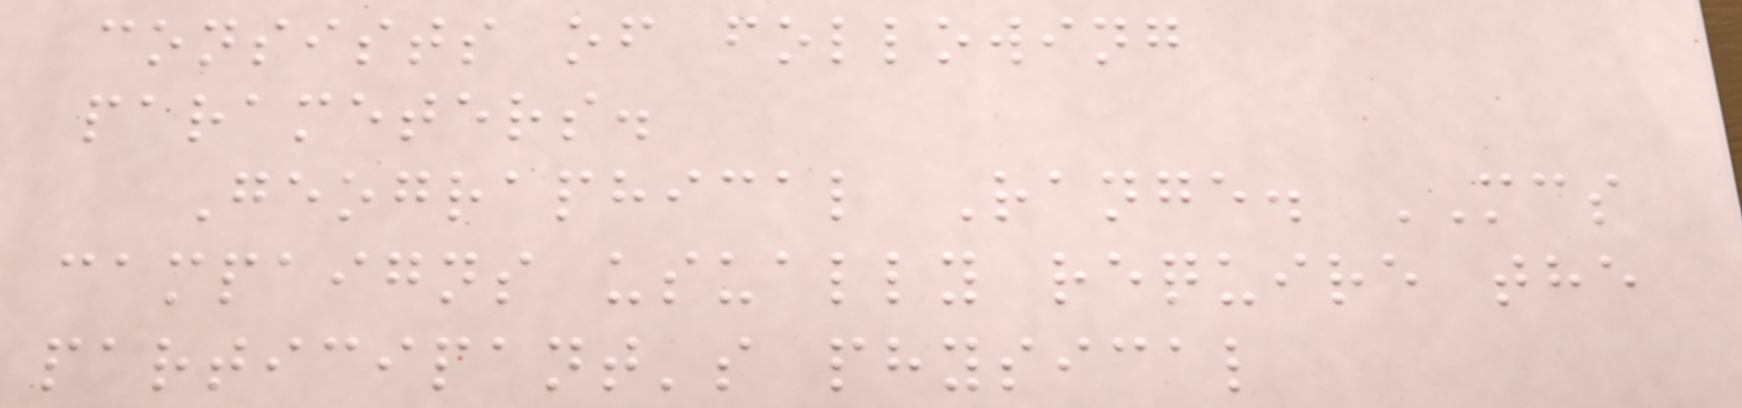consists of following
parameters.
Geographical Range. MCS
campaigns usually require the
participant's physical
